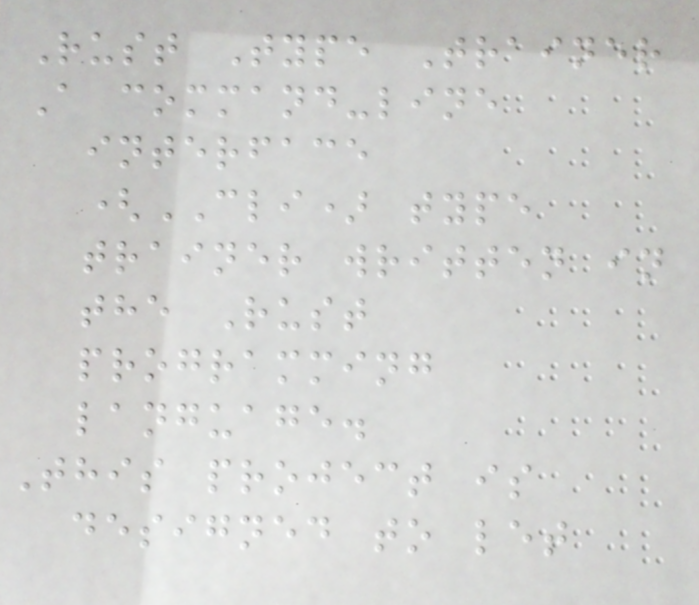Rust Type Trainer
A command-line
interface
(CLI) type
trainer written in
the Rust
programming
language.
This project is
designed to let
